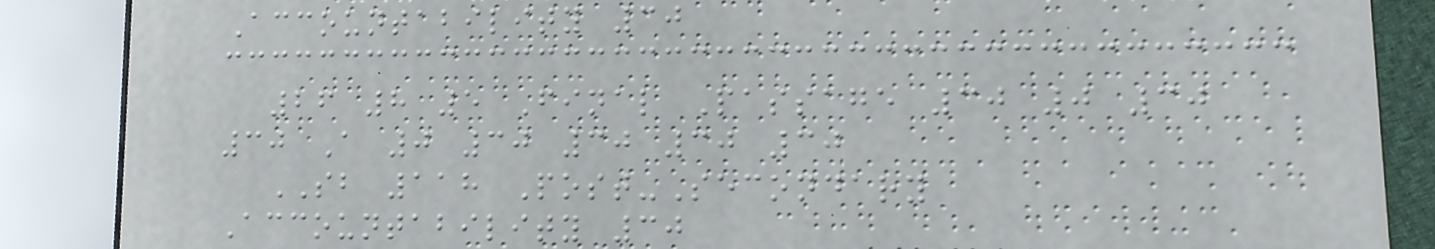Accountability 30
26 8 5 Final Passage 30 0 30
30 A 0 30 30 30 30
SB 118 Post-Secondary
Accountability 30
